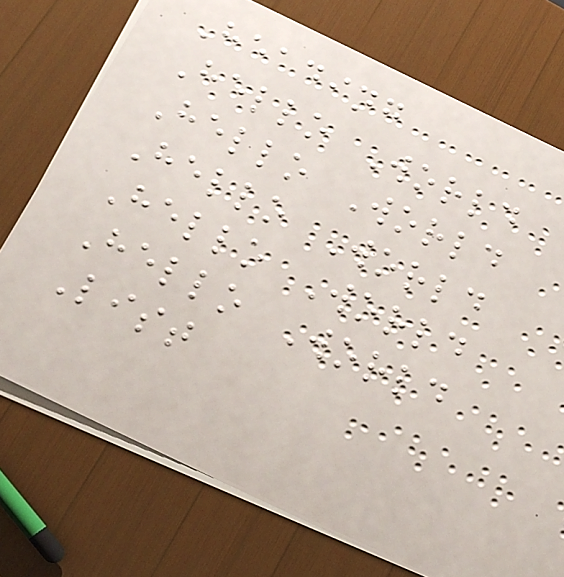Heading
Hello World
Hello World
Hello World
Hello World
Hello World
List
